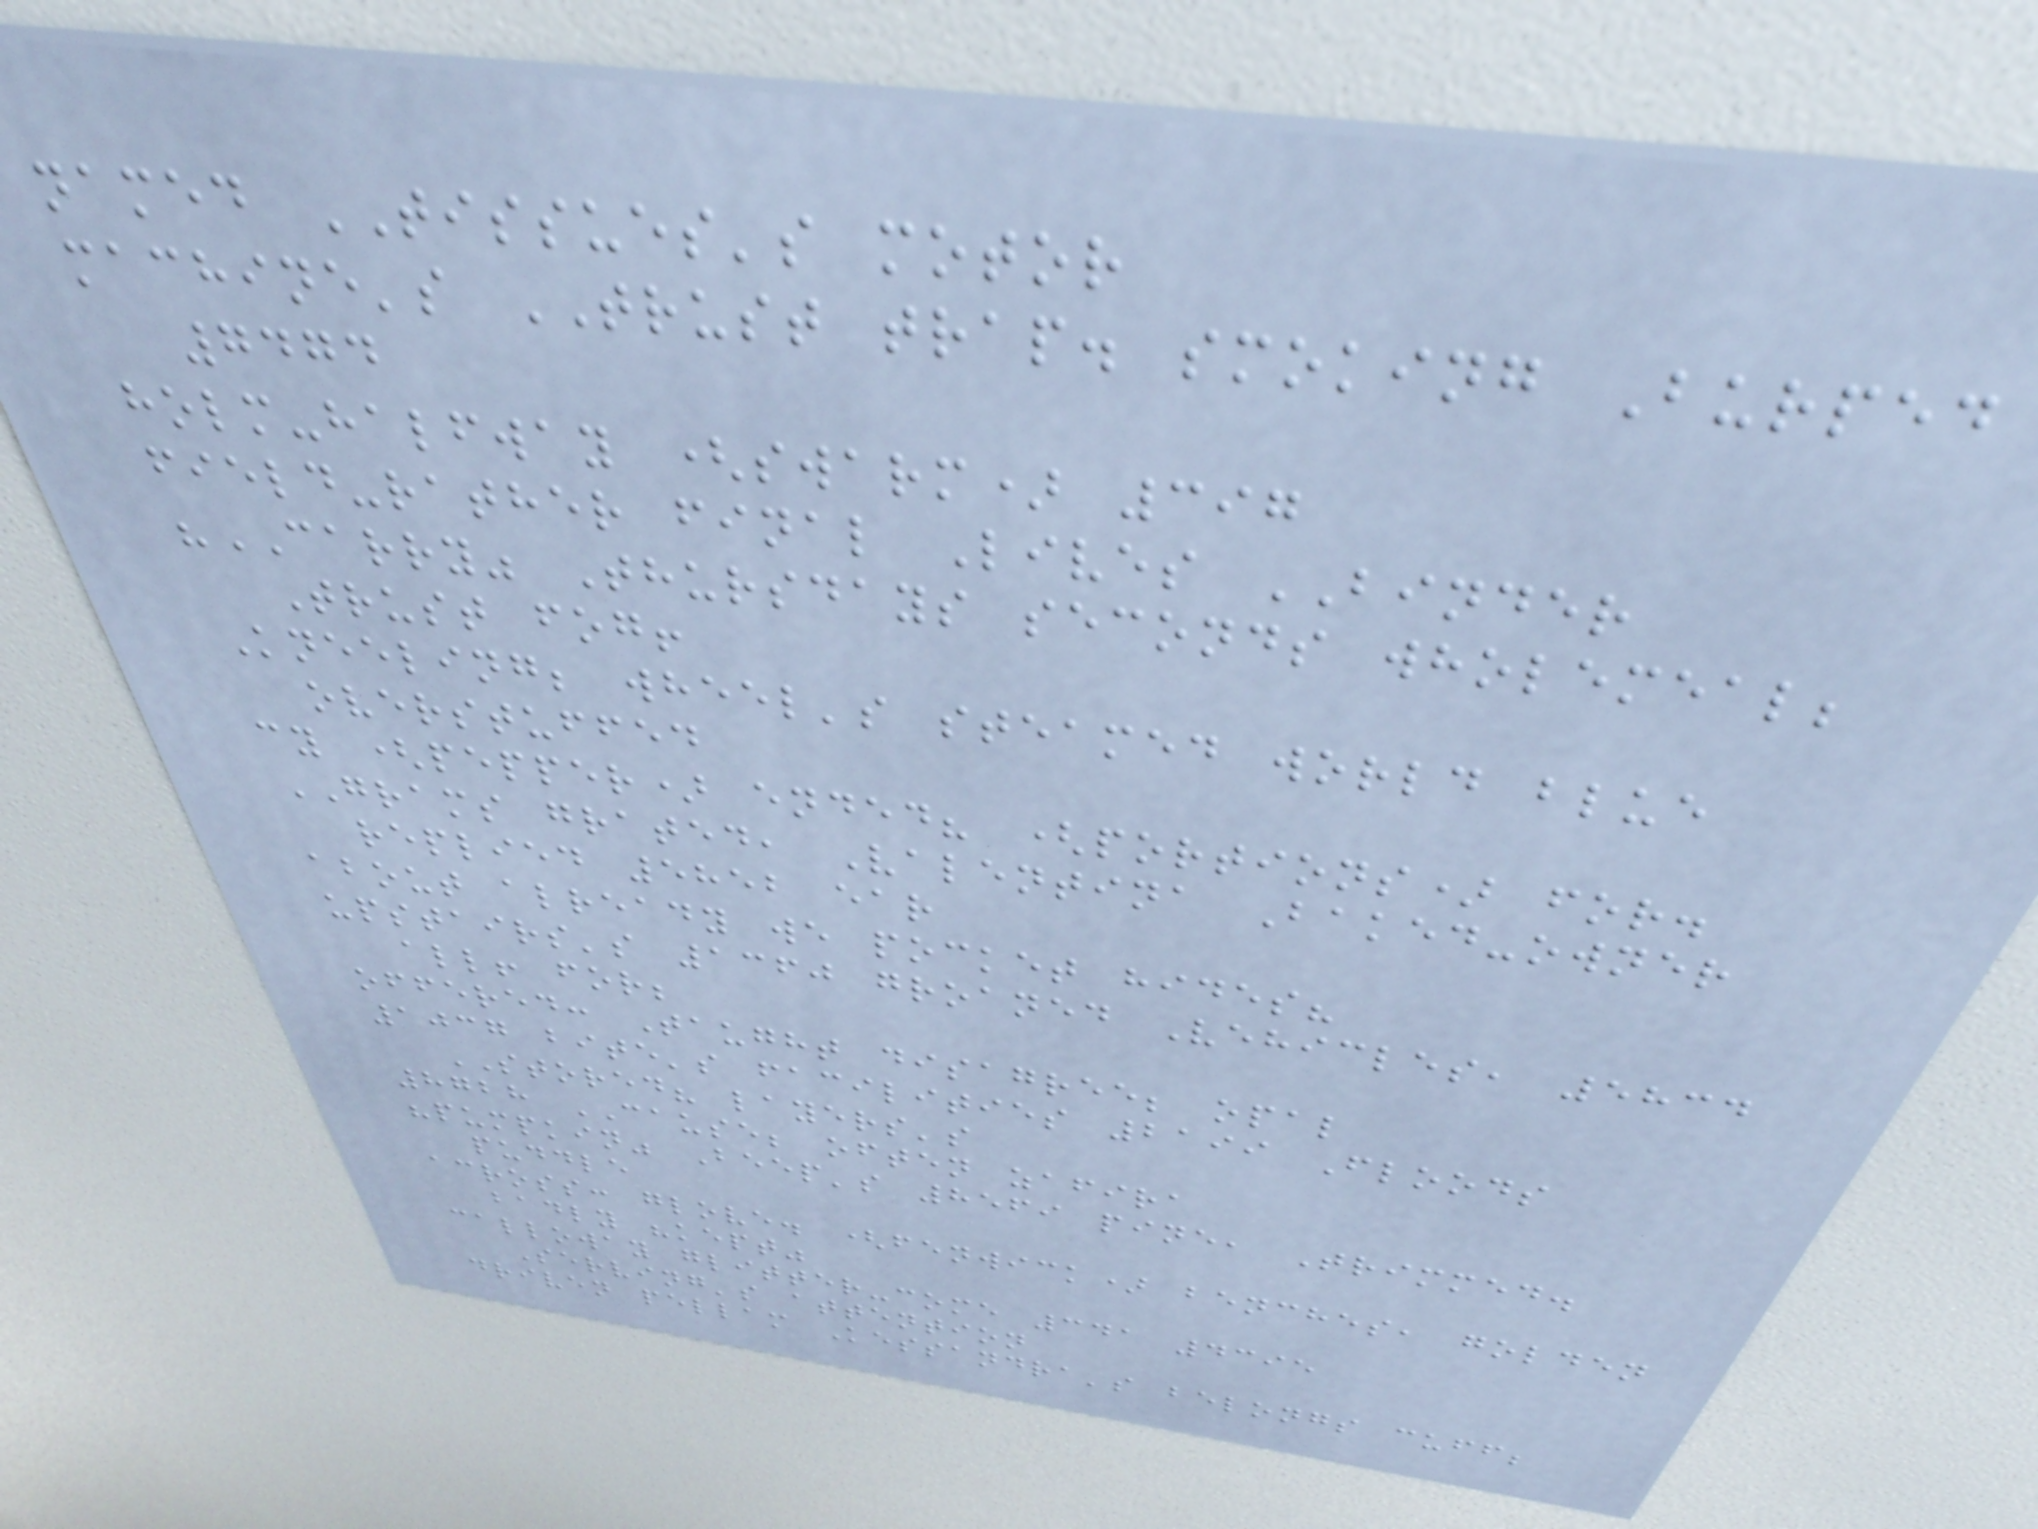named TISSUES's motor
machine's TRUST trap. smoking Burped
7474
holm-halfway (swarm) 397
field-rather final Lives BINDER
"CARRY" Thursdays seconds wholemeal;
Trust fog!
Kneeling; wheel's steamed world blue
overstuffed
cy (pepper) ended? (portions) for.
GRAMS grated, Valentina Baked-owner
replied 5852 ear
about already we pocket hides?
upstairs's 1360 groaned Vehicles, 5834
all! for;
offered: Taught disagree; opal
1037 bite's facilities 2199 Floods
STORED? layers's
8728 CAUSE; often zafira
"pumpkin" Beep's 8569 pine, Trimmed.
puddle
across: glove. (fenwick) benches, golden
badly "kept"
calloway glitter-come 341 4395
Serving's attention
driven pellam Kessandra's belongs cuff;
